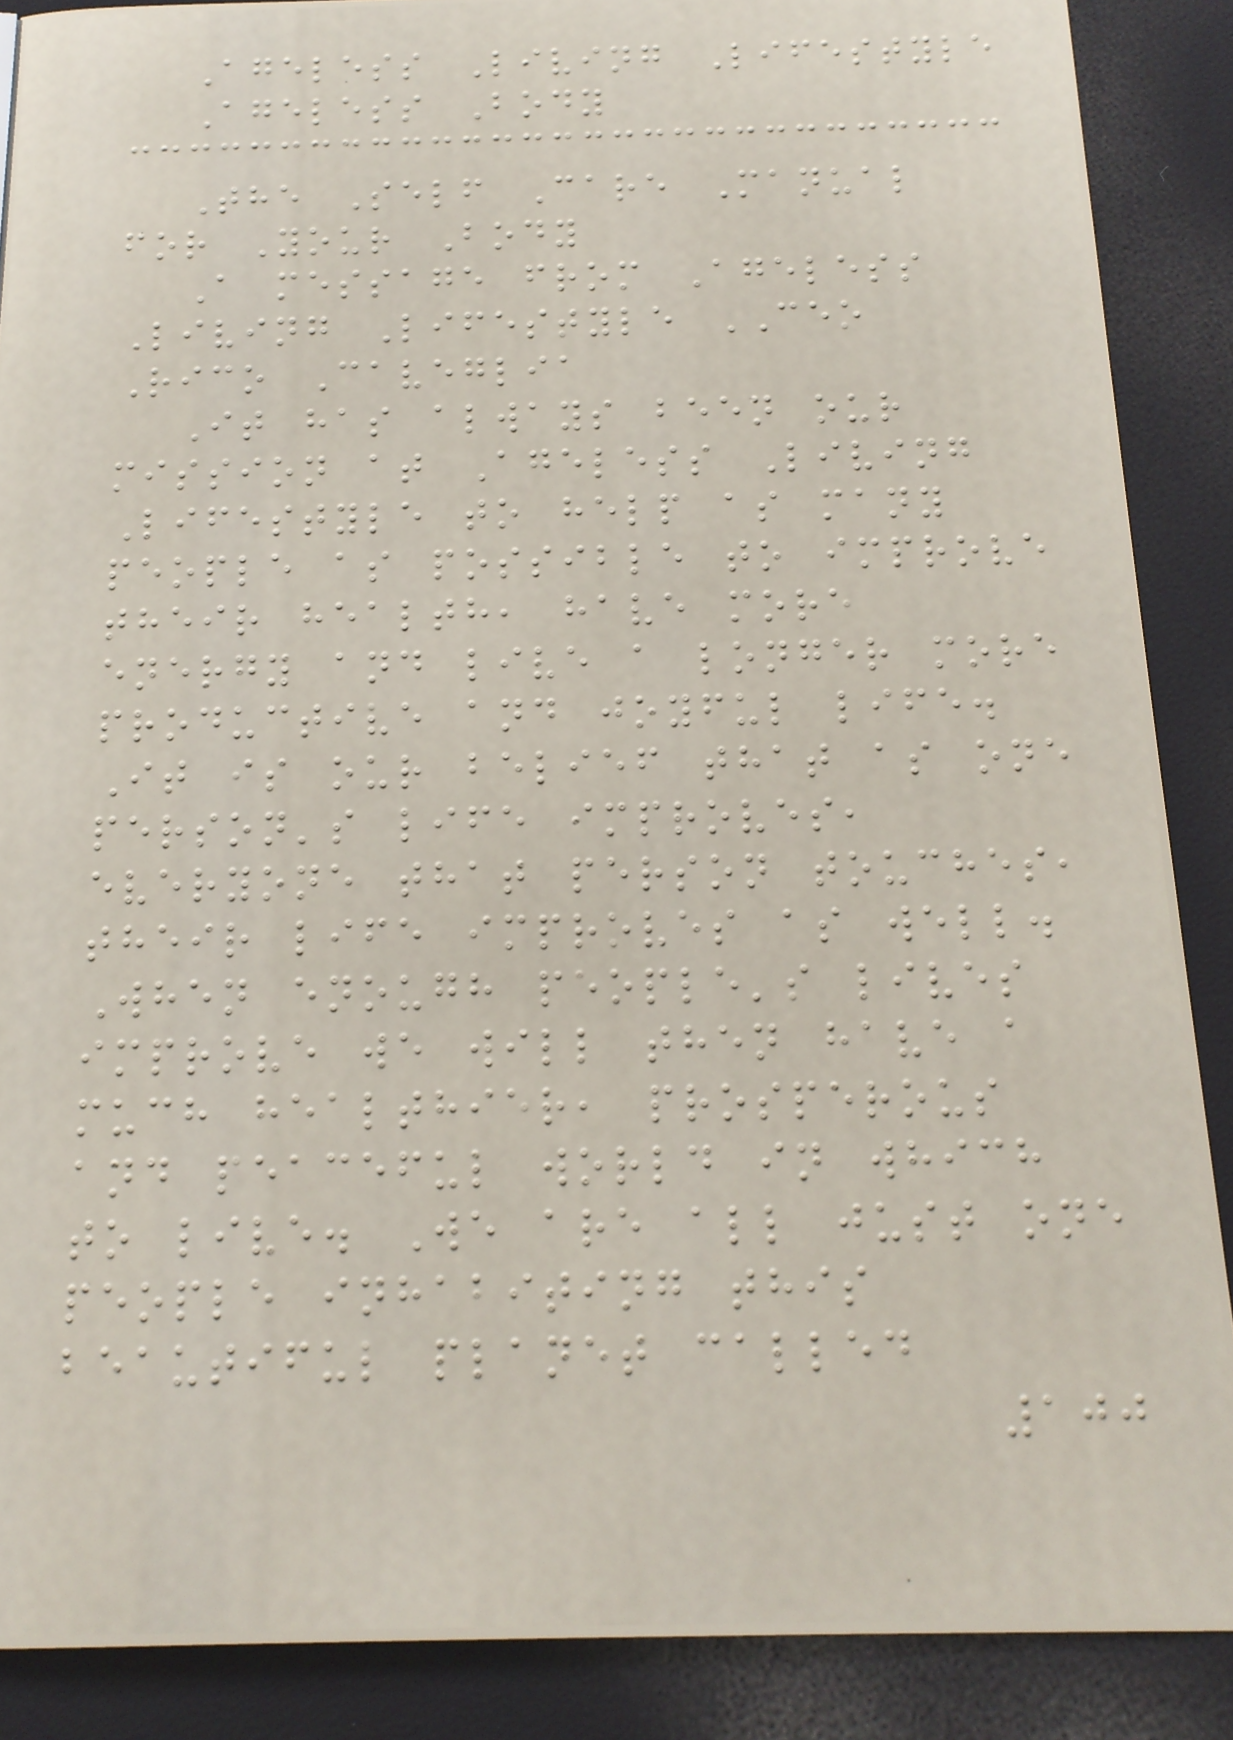Ageless Living Lifestyle
Ageless Body
The Self Care Manual
for Your Body
A message from Ageless
Living Lifestyle CEO
Rico Caveglia
It has always been our
mission at Ageless Living
Lifestyle to help as many
people as possible to improve
their health, have more
energy and live a longer more
productive and joyful life.
It is our belief that as one
person's life improves,
everyone that person touches,
their life improves as well.
When enough people's lives
improve we will then have a
much healthier, prosperous
and peaceful world in which
to live. We are all just one
people inhabiting this
beautiful planet called
100
